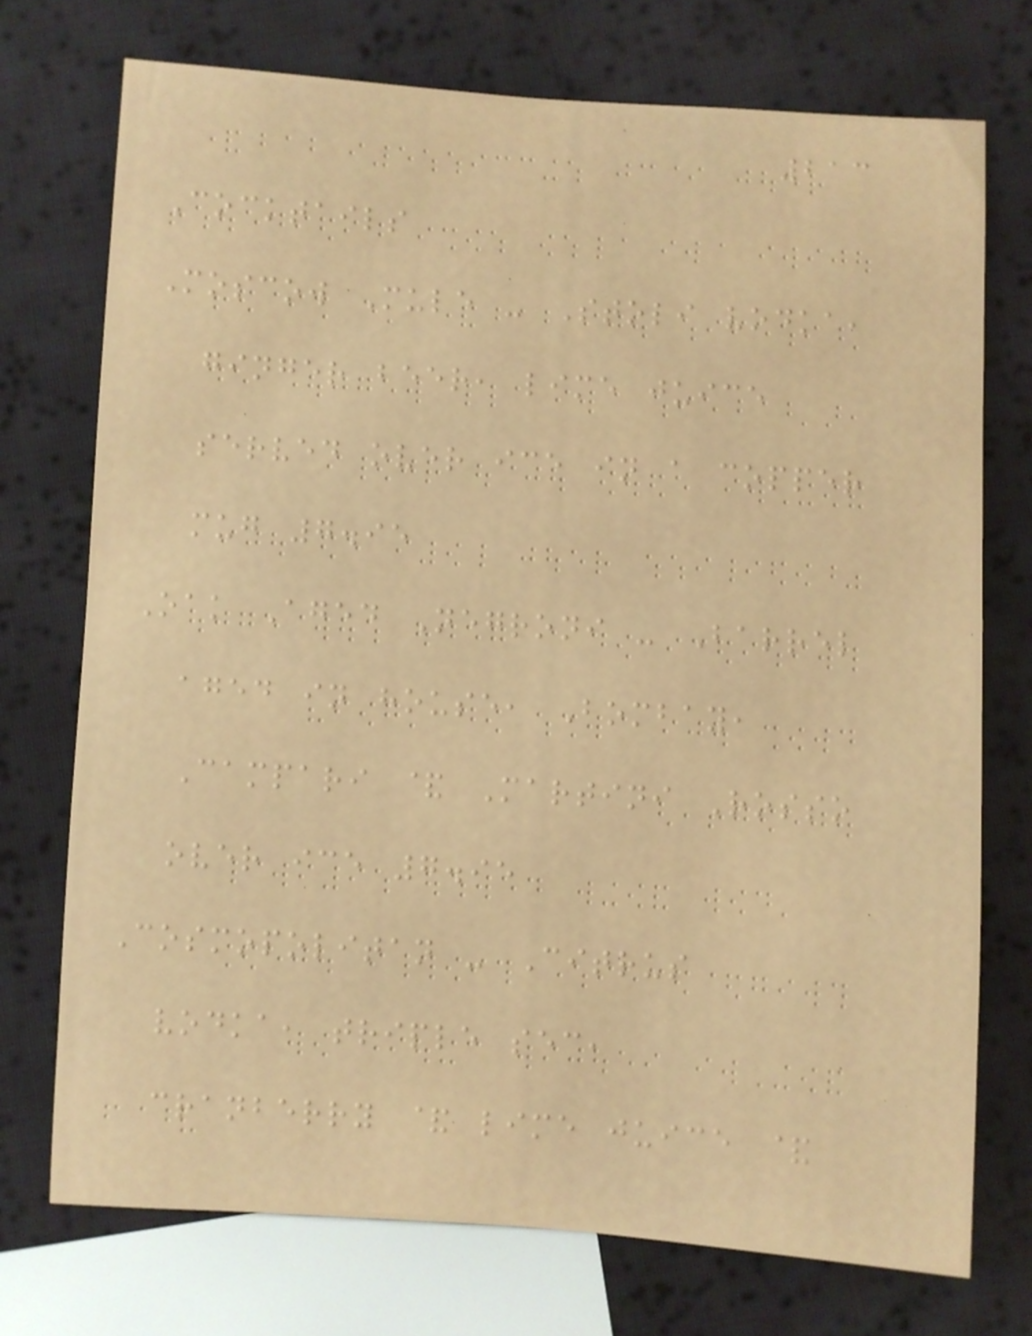213
Cocktails
Moscow Mule - Stoli vodka,
ginger beer, lime juice
served over ice in a copper
mug 7.95
Oak Aged Negroni - Barrel
aged in house, Bombay,
Campari & Martini Rosso
over ice 7.95
Cosmopolitan - Citrus
vodka, triple sec,
cranberry & lime juice &
